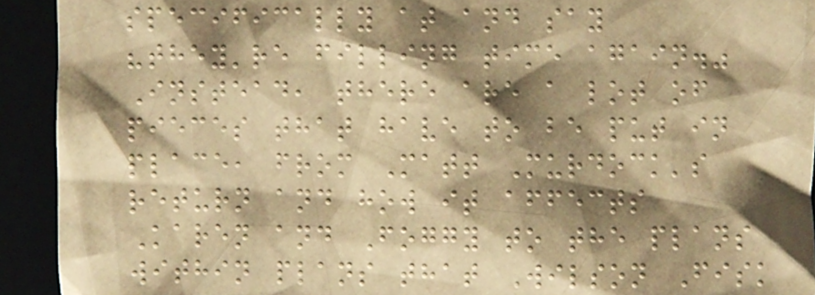specifically at and say
"they're filling time again."
Instead, there are a lot of
pieces that have to be put in
place, from Matt Murdock's
return and how it affects
Karen and Foggy to the plans
within plans that Wilson Fisk
